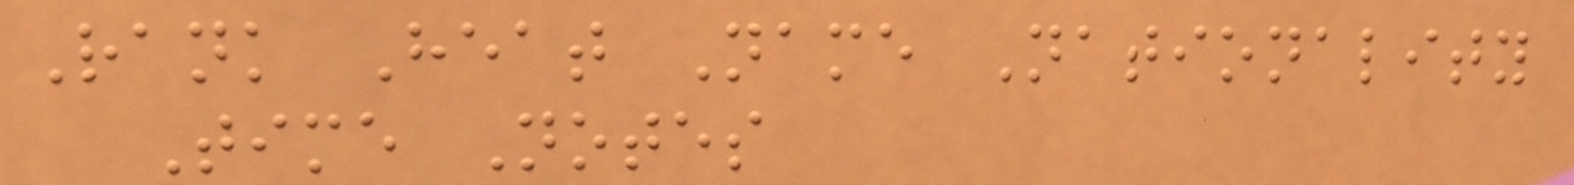Rank Heat Name Nationality
Time Notes
